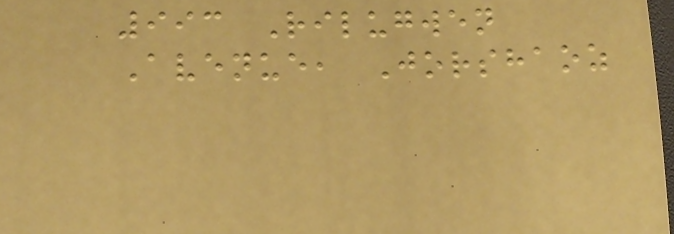993 Rilugwen
Avenue, Jorshaoz
